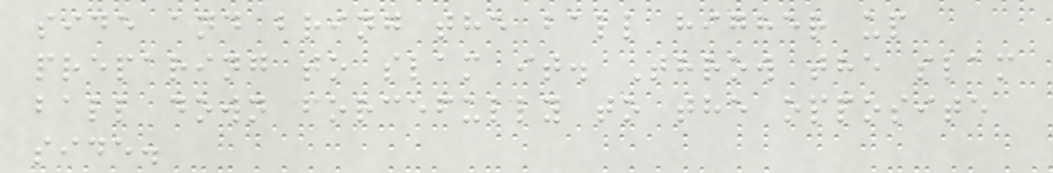side and bring the ball higher up
preparing to slam it. Throw the slam
ball down forcefully to the opposite
side.
